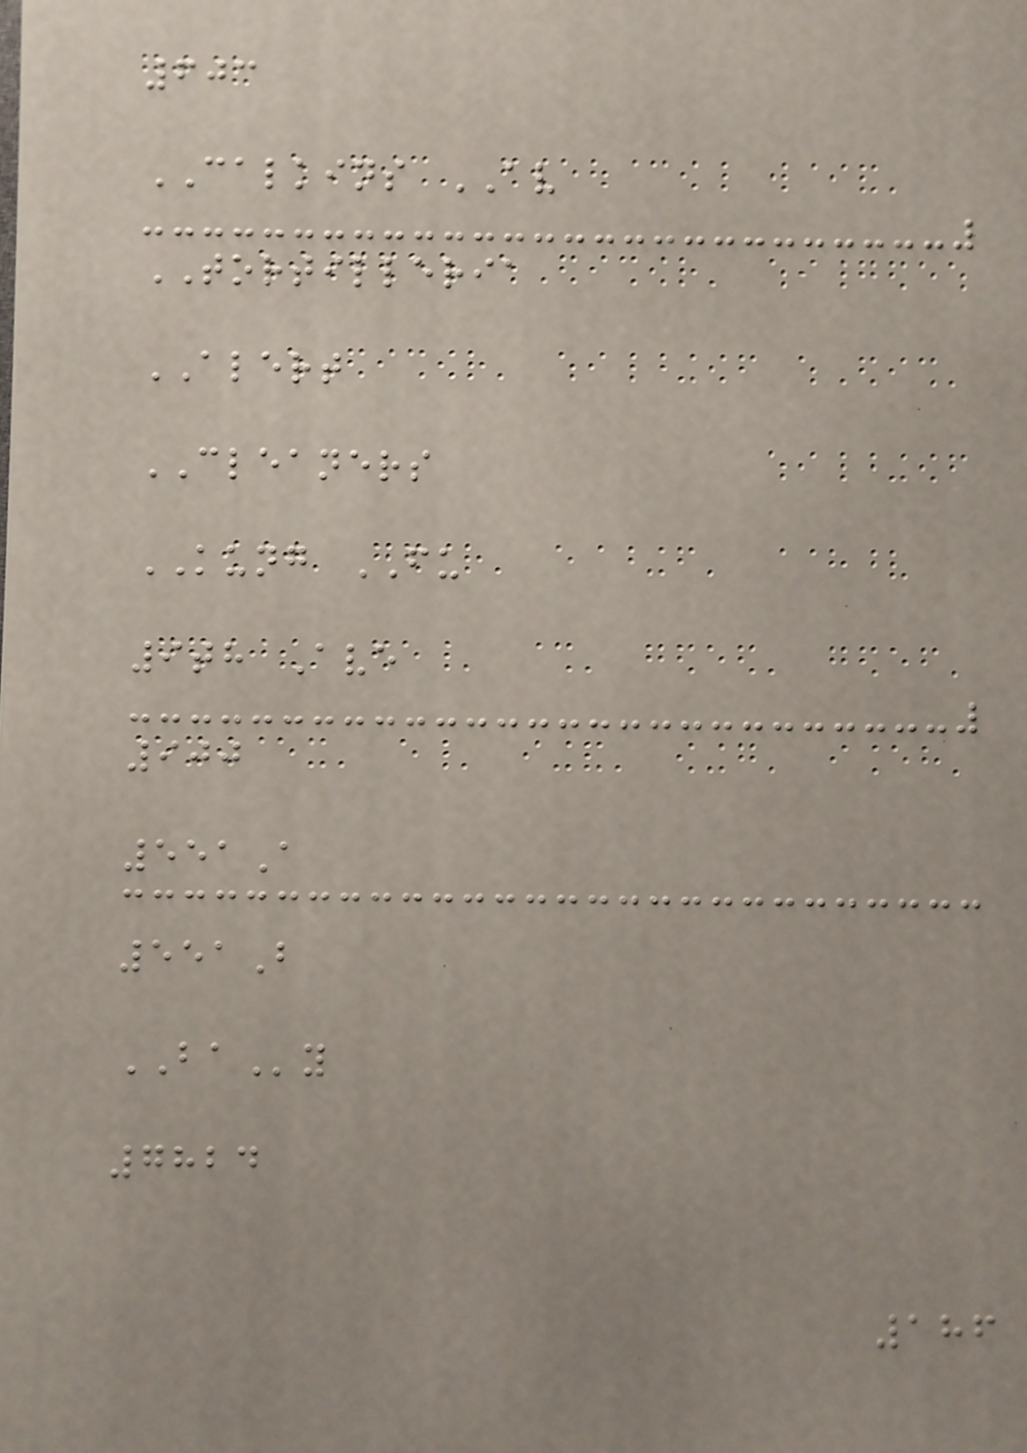603
CALKINS AV
TORTILLERIA
ALERT
CLEANERS
KUNG FU
9th Ave
900
551A
551B
BAy
7824
186
